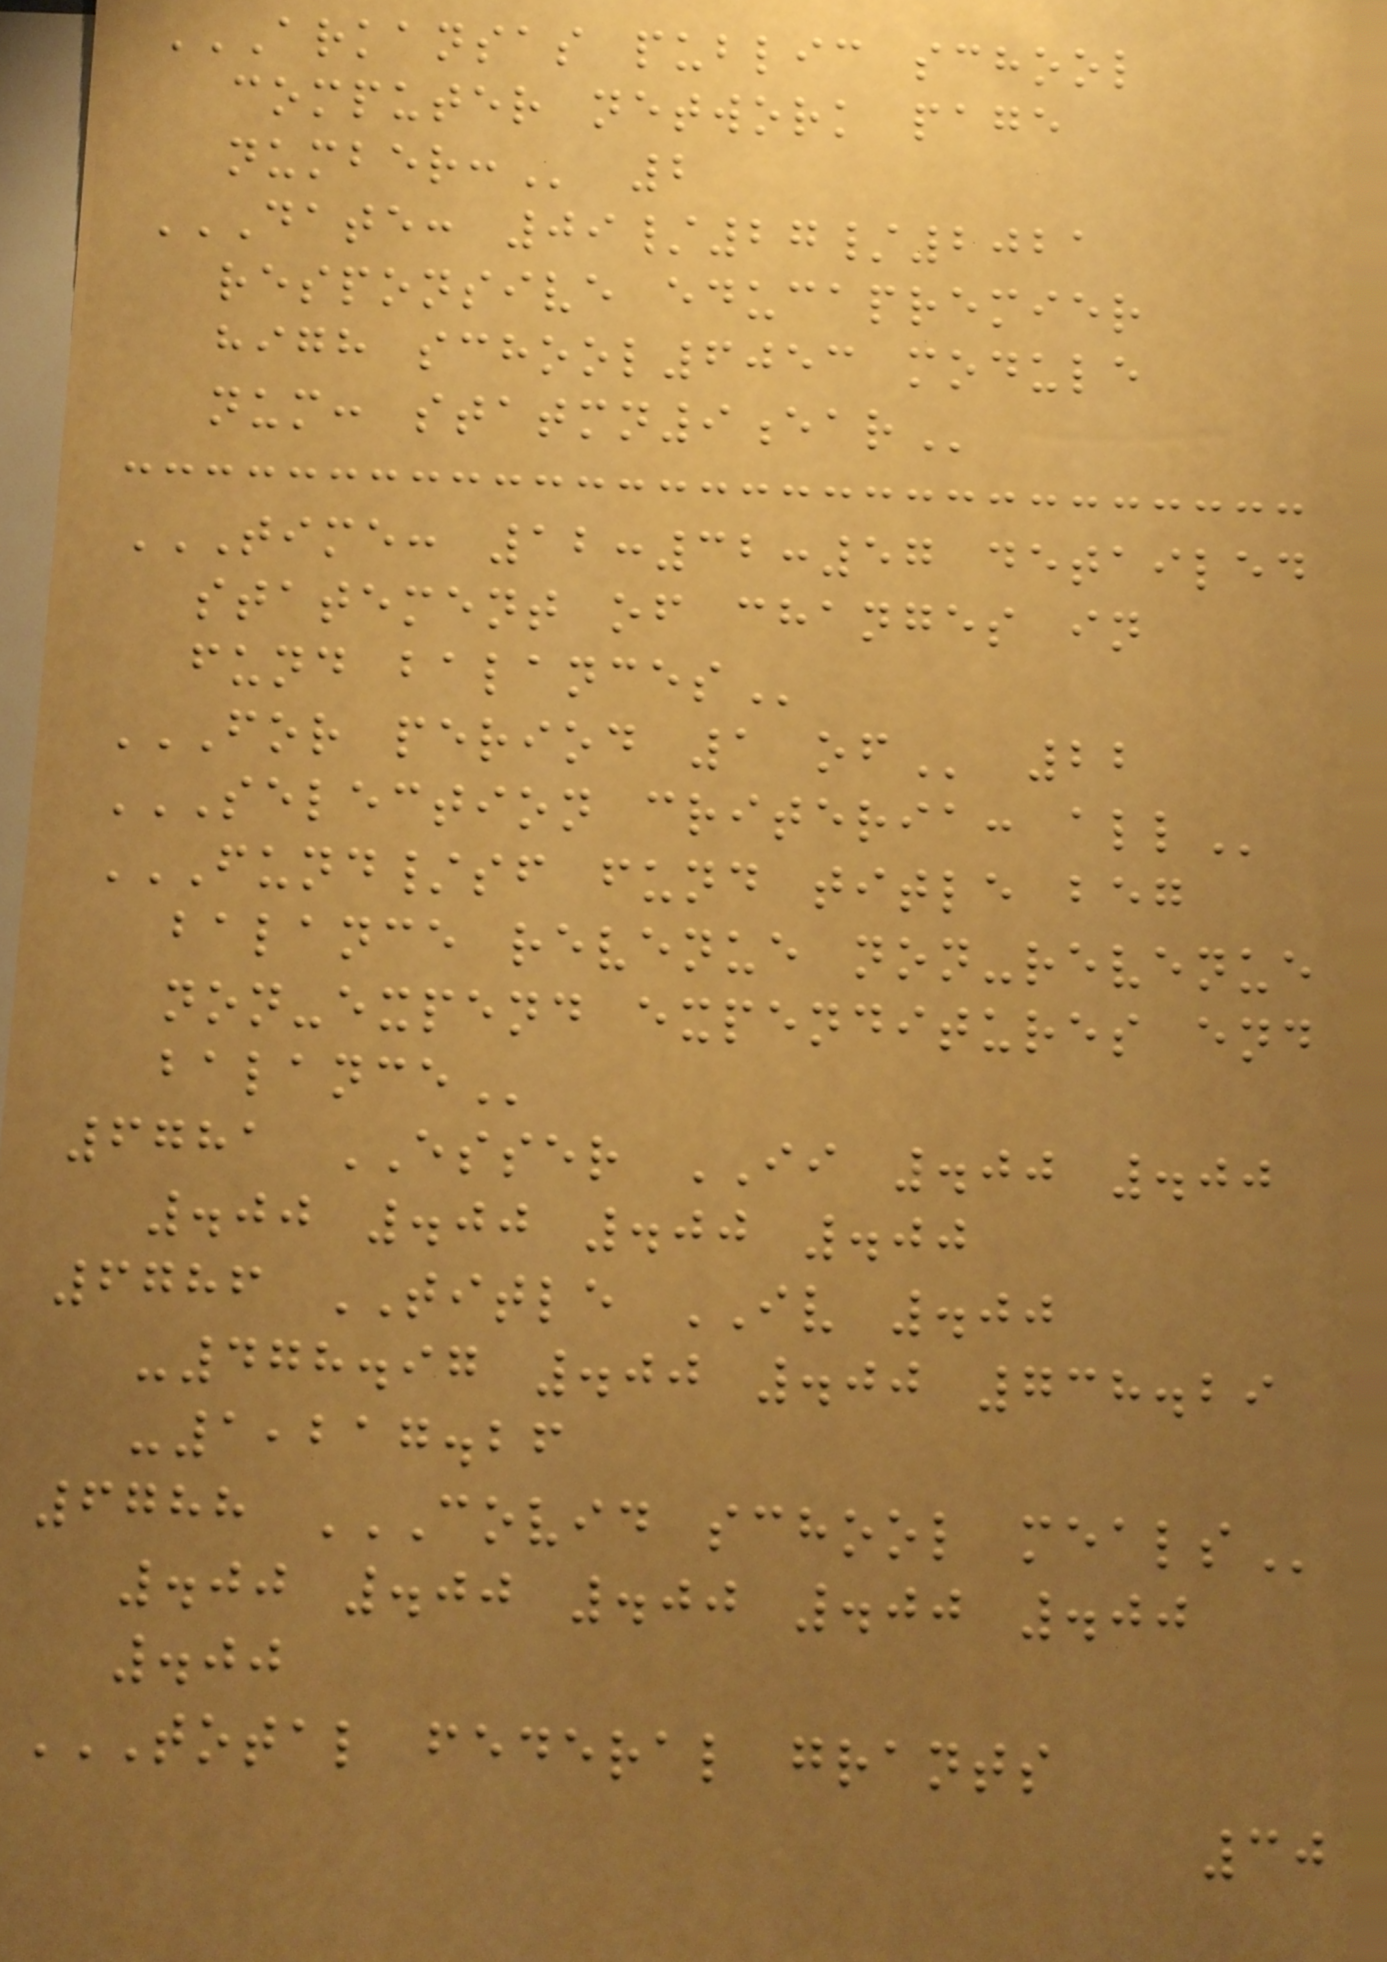ARKANSAS PUBLIC SCHOOL
COMPUTER NETWORK PAGE
NUMBER: 2
DATE: 09/27/2021
RESPONSIVE EDUCAPREMIER
HIGH SCHOOL6053 MODULE
NUM: STATMN9EAR
TIME: 12:32:57 DETAILED
STATEMENT OF CHANGES IN
FUND BALANCES
FOR PERIOD 1 OF 22
SELECTION CRITERIA: ALL
FUND/SF FUND TITLE BEG
BALANCE REVENUE NON-REVENUE
NON-EXPEND EXPENDITURES END
BALANCE
6781 ESSER II .00 .00
.00 .00 .00 .00
6786 TITLE IV .00
-478.97 .00 .00 738.29
-1,217.26
6788 COVID SCHOOL MEALS
.00 .00 .00 .00 .00
.00
TOTAL FEDERAL GRANTS
30
